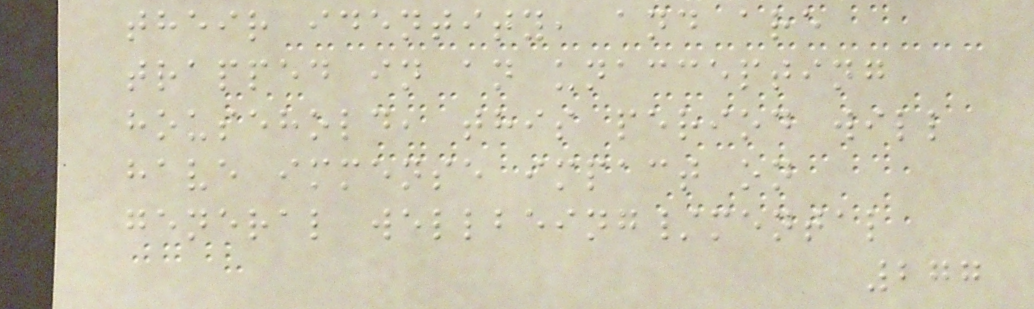their identity, and are
trapped in an unaccepting
household, this period will
have immense impact on
general wellbeing/mental
277
